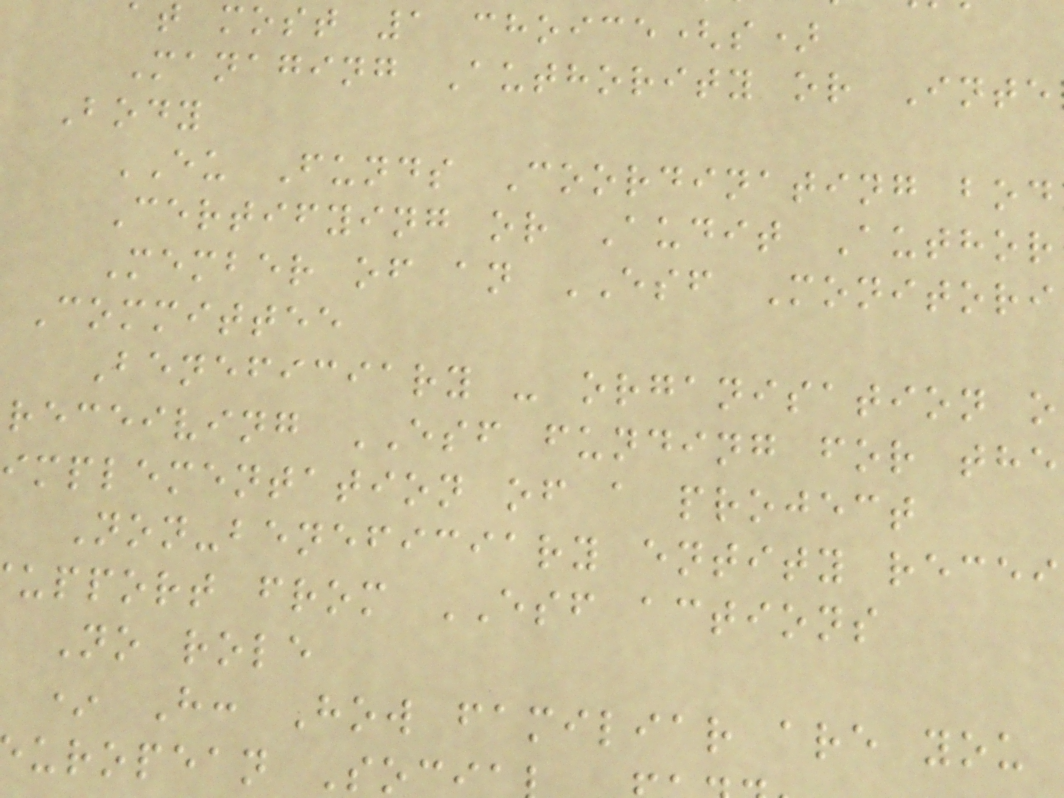at most 1 choice(s)
Managing Authority or Inte
Body
EU Funds Coordinating bod
Certifying or Audit Author
Member of an ESF Monitori
Committee
Beneficiary - organisation o
receiving ESF funding for the
implementation of a project
Non-beneficiary entity recei
upport from ESF actions
No role
* H: How familiar are you
uropean Soc
